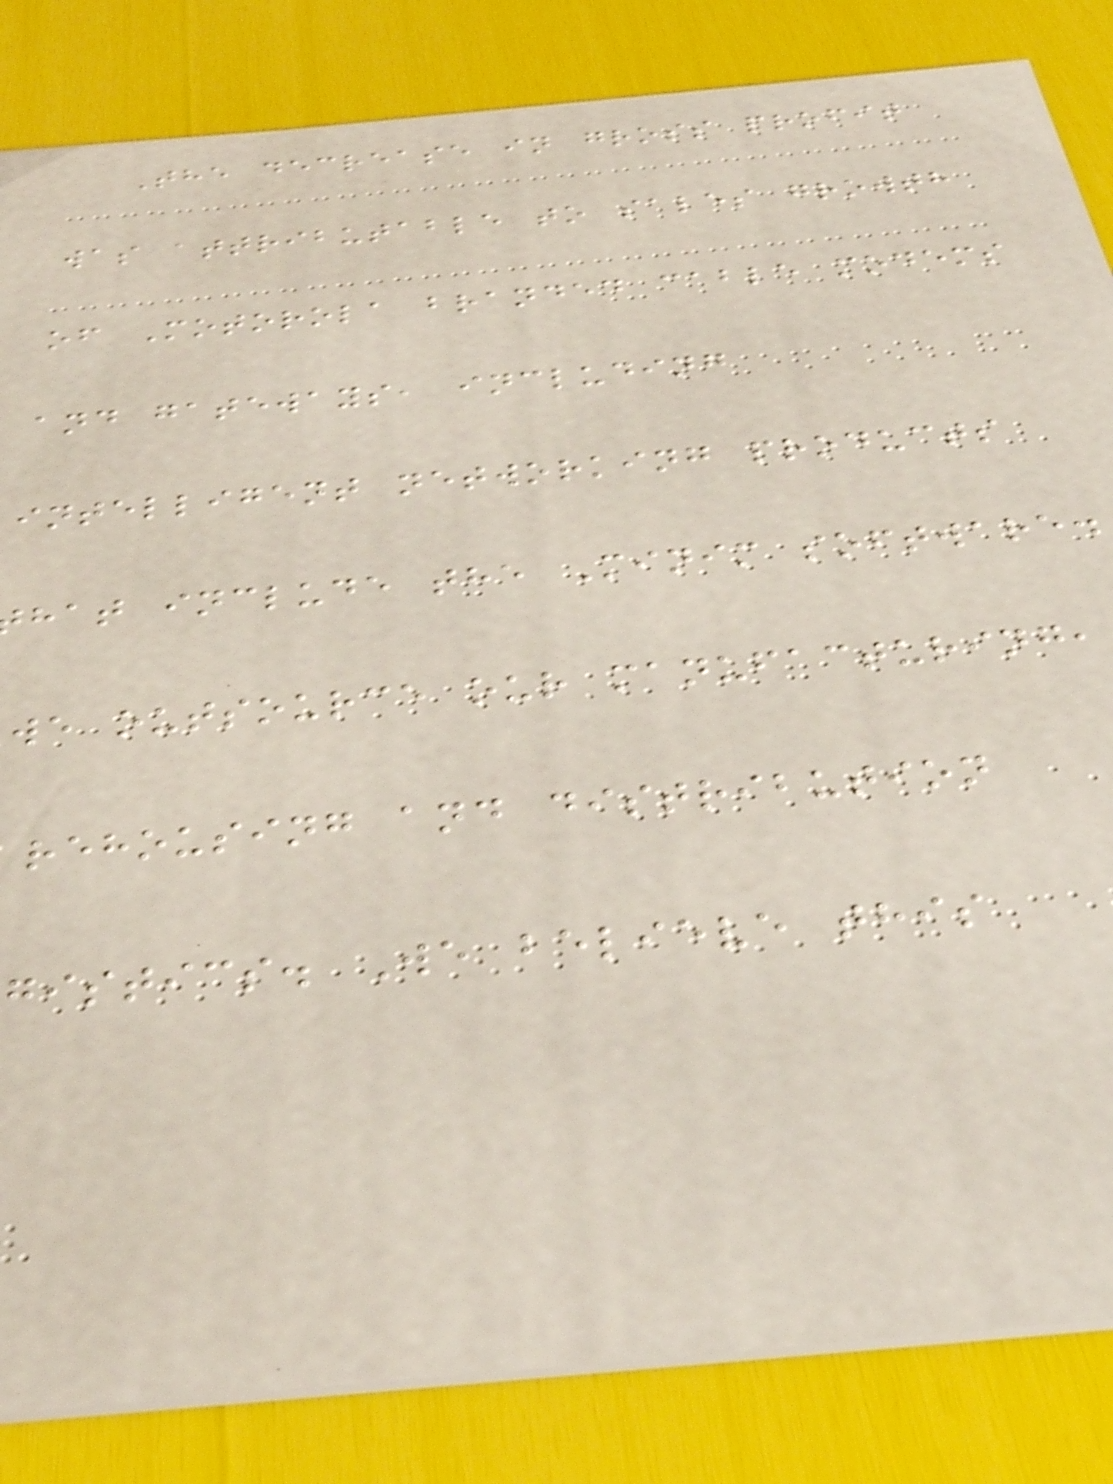The decrease in gross profit
was attributable to sales growth
of Motorola branded cable modems
and gateways, including
intelligent networking products
hat include the Minim software.
we outsource our manufacturing,
rehousing and distribution
gistics. We believe this
